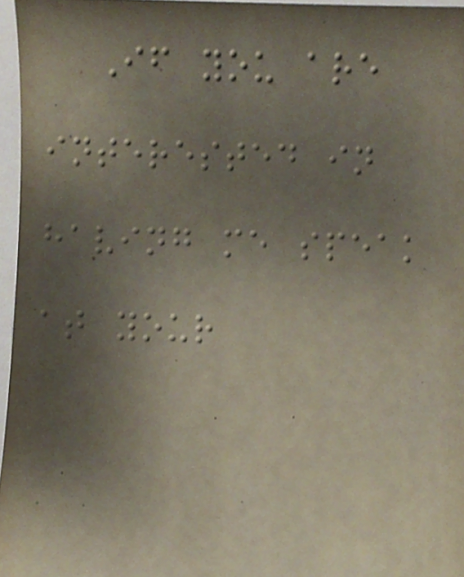If you are
interested in
having me speak
at your
